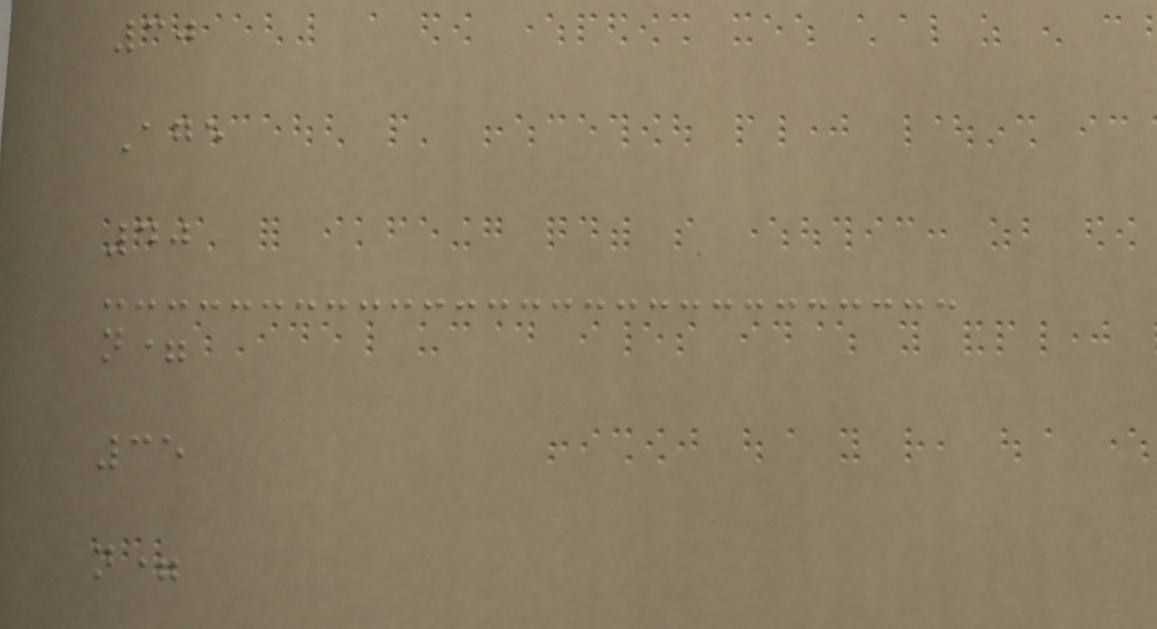30
Age
40
n=
35
n=
